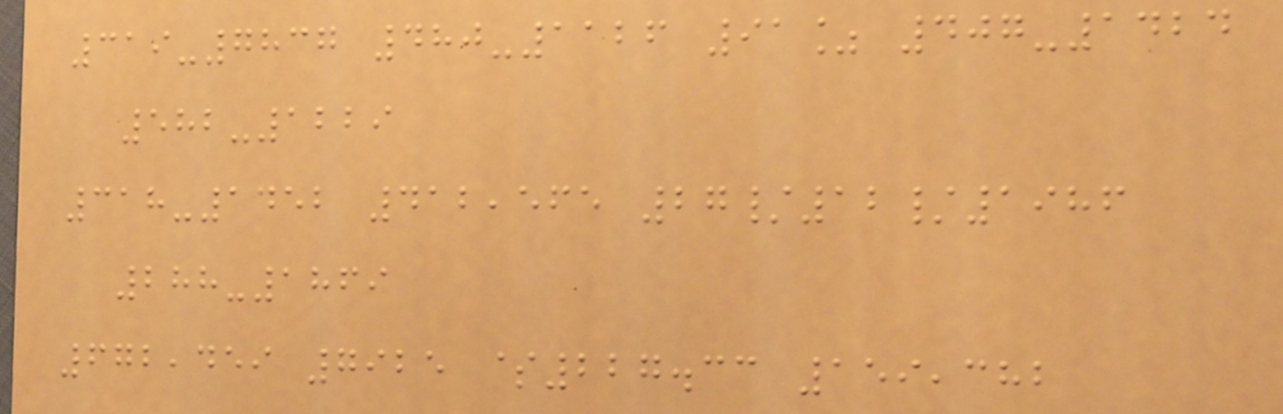319-7837 480-1126 91% 407-1424
582-1229
318-1452 412,565 27/12/1986
288-1869
672,459 7925 $227.33 159,382
